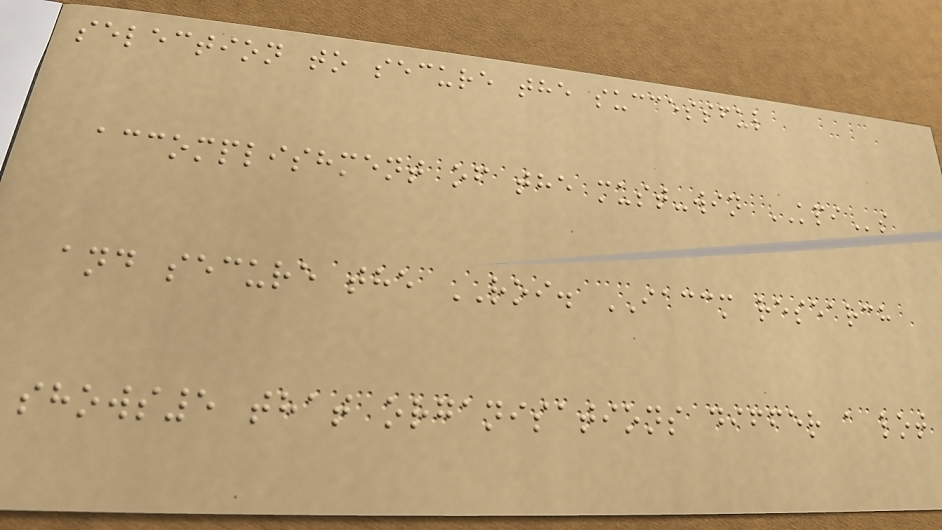selection to secure the successful
accomplishment of the must-win KPIs
and secure the ROI. IACCM research
shows5 that organisations differ a lot
